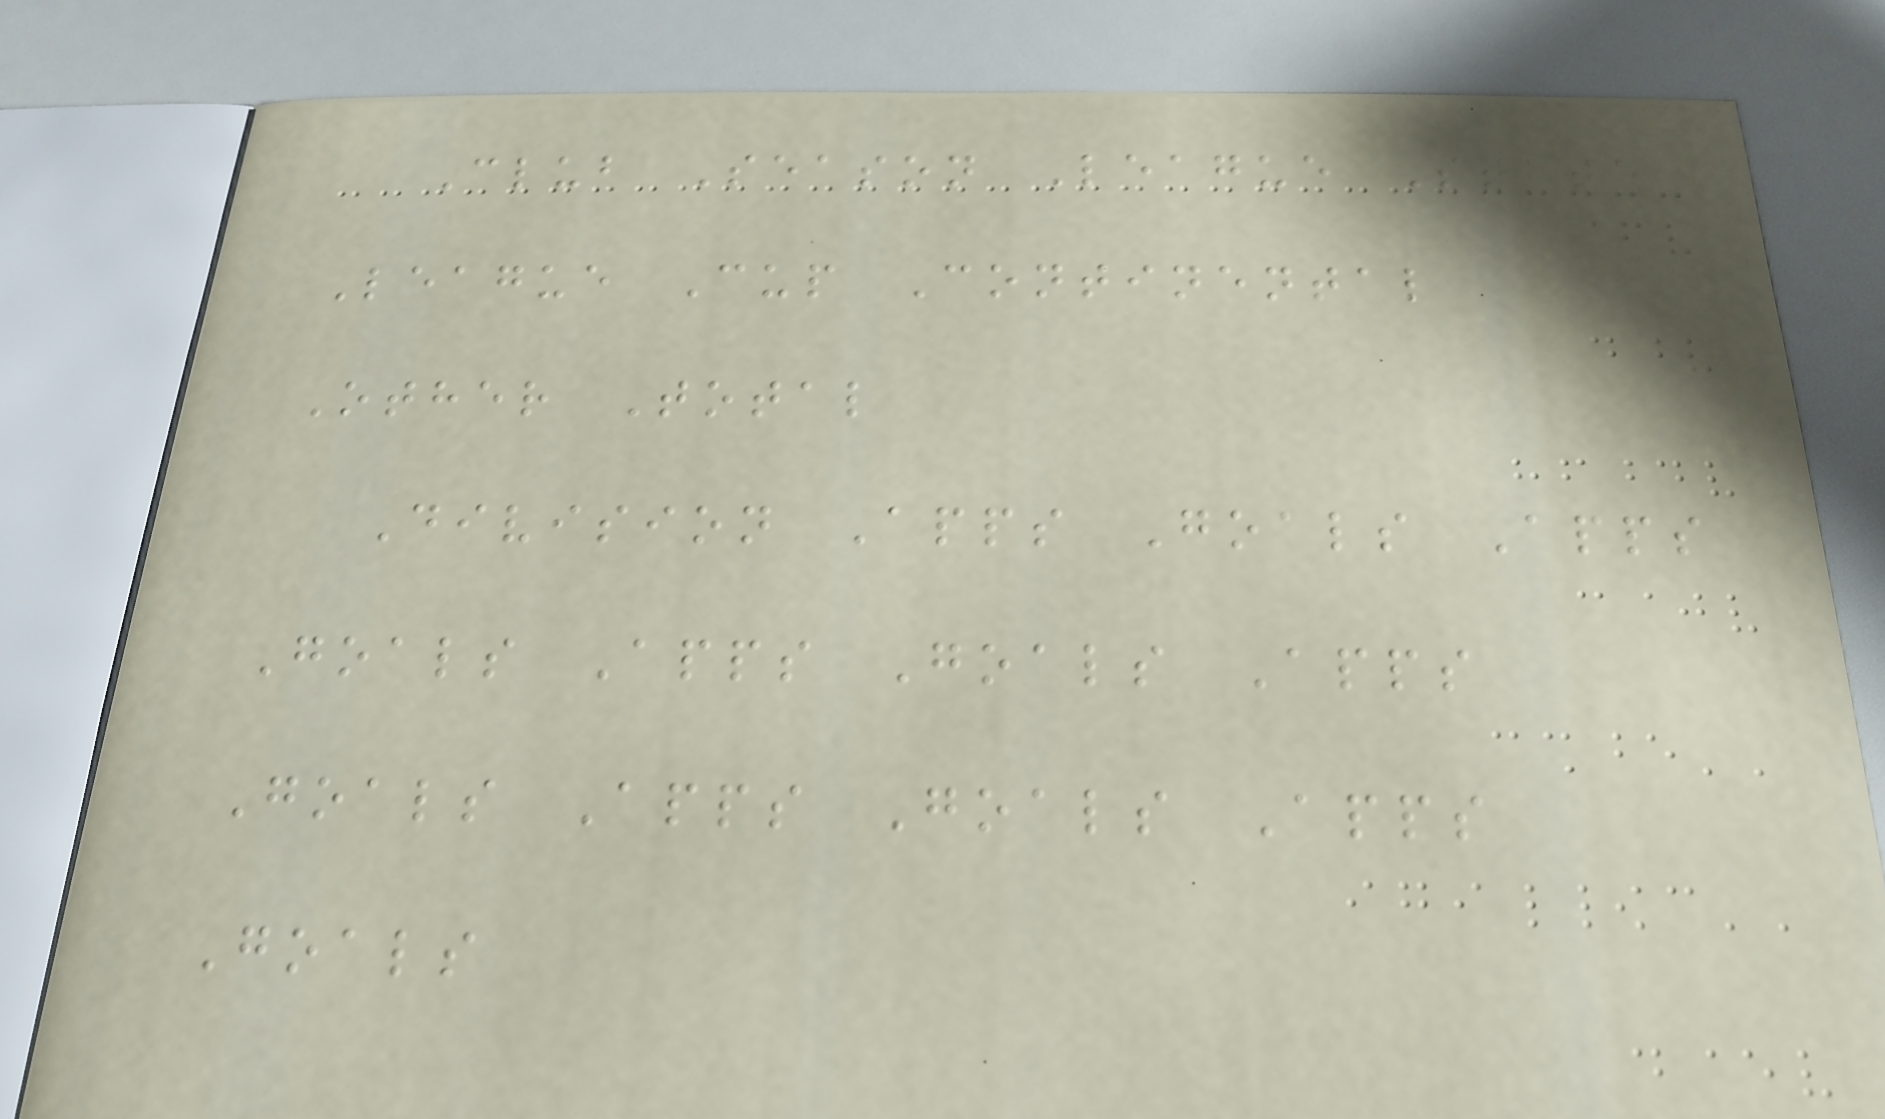Club Season League State
League Cup Continental
Other Total
Division Apps Goals Apps
Goals Apps Goals Apps
Goals Apps Goals Apps
Goals
